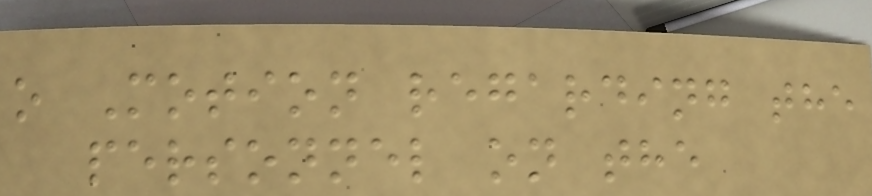o Motion regarding the
personnel on the
